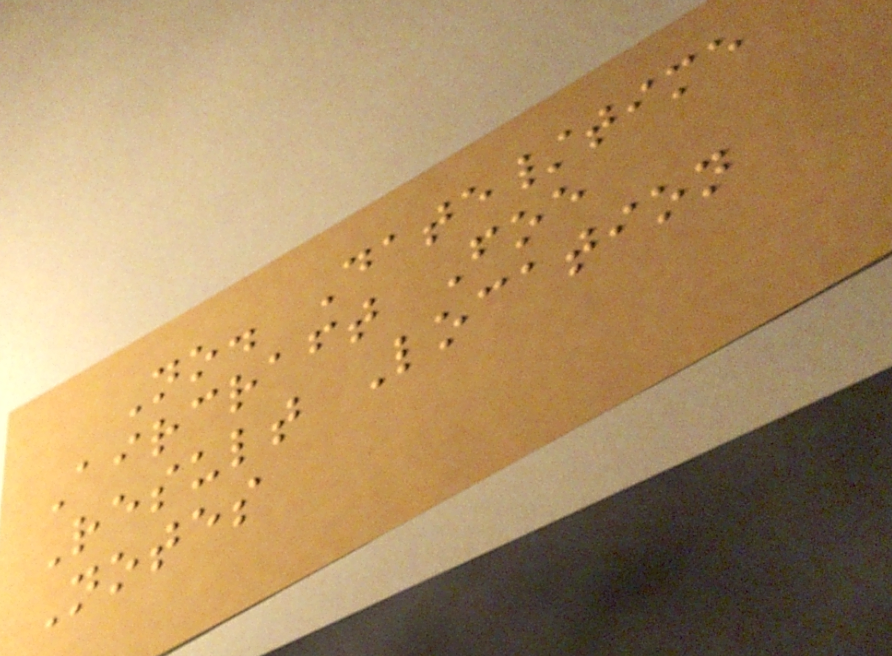No. Date/time
Aircraft Foe
Result Location
Notes
